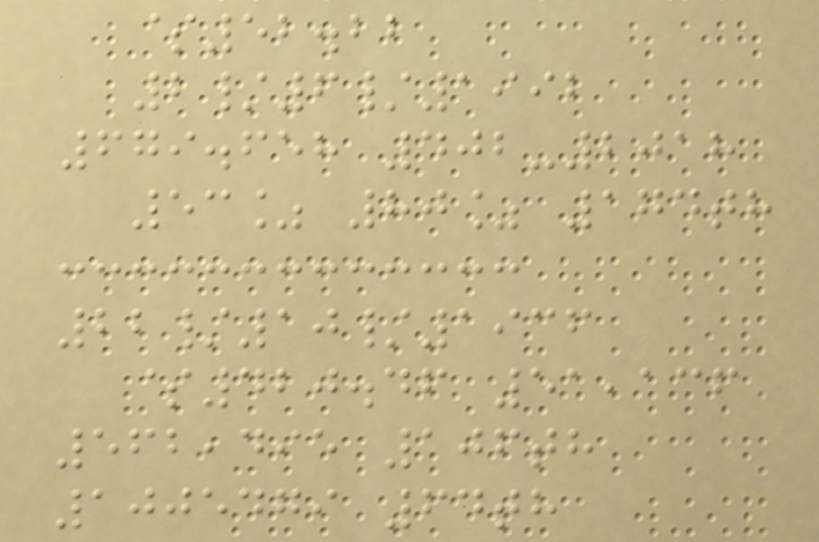$52.22
2/6/1992
679.658 402-2018
53% 80% 174th
22/10/1936
$420.46 51,136
562,495 106th
1005479 64th
